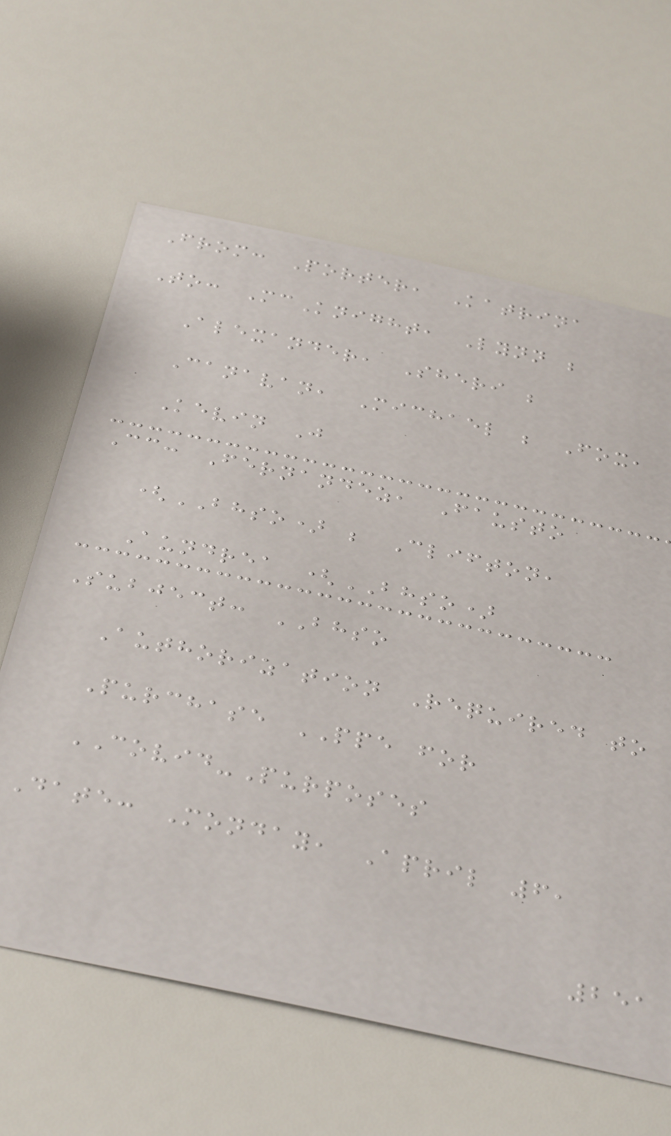From: Porter, Katrina
To: McKnight, Lynn ;
Alexander, Sheri ;
Canavan, Michael ; Fox,
Kevin J
Cc: Fernandez, Fausto
(BHSO) ; Clifton,
Aundrea (BHSO)
Subject: BHSO
Authorization Required to
Purchase PPE for
COVID-Purposes
Date: Monday, April 6,
251
